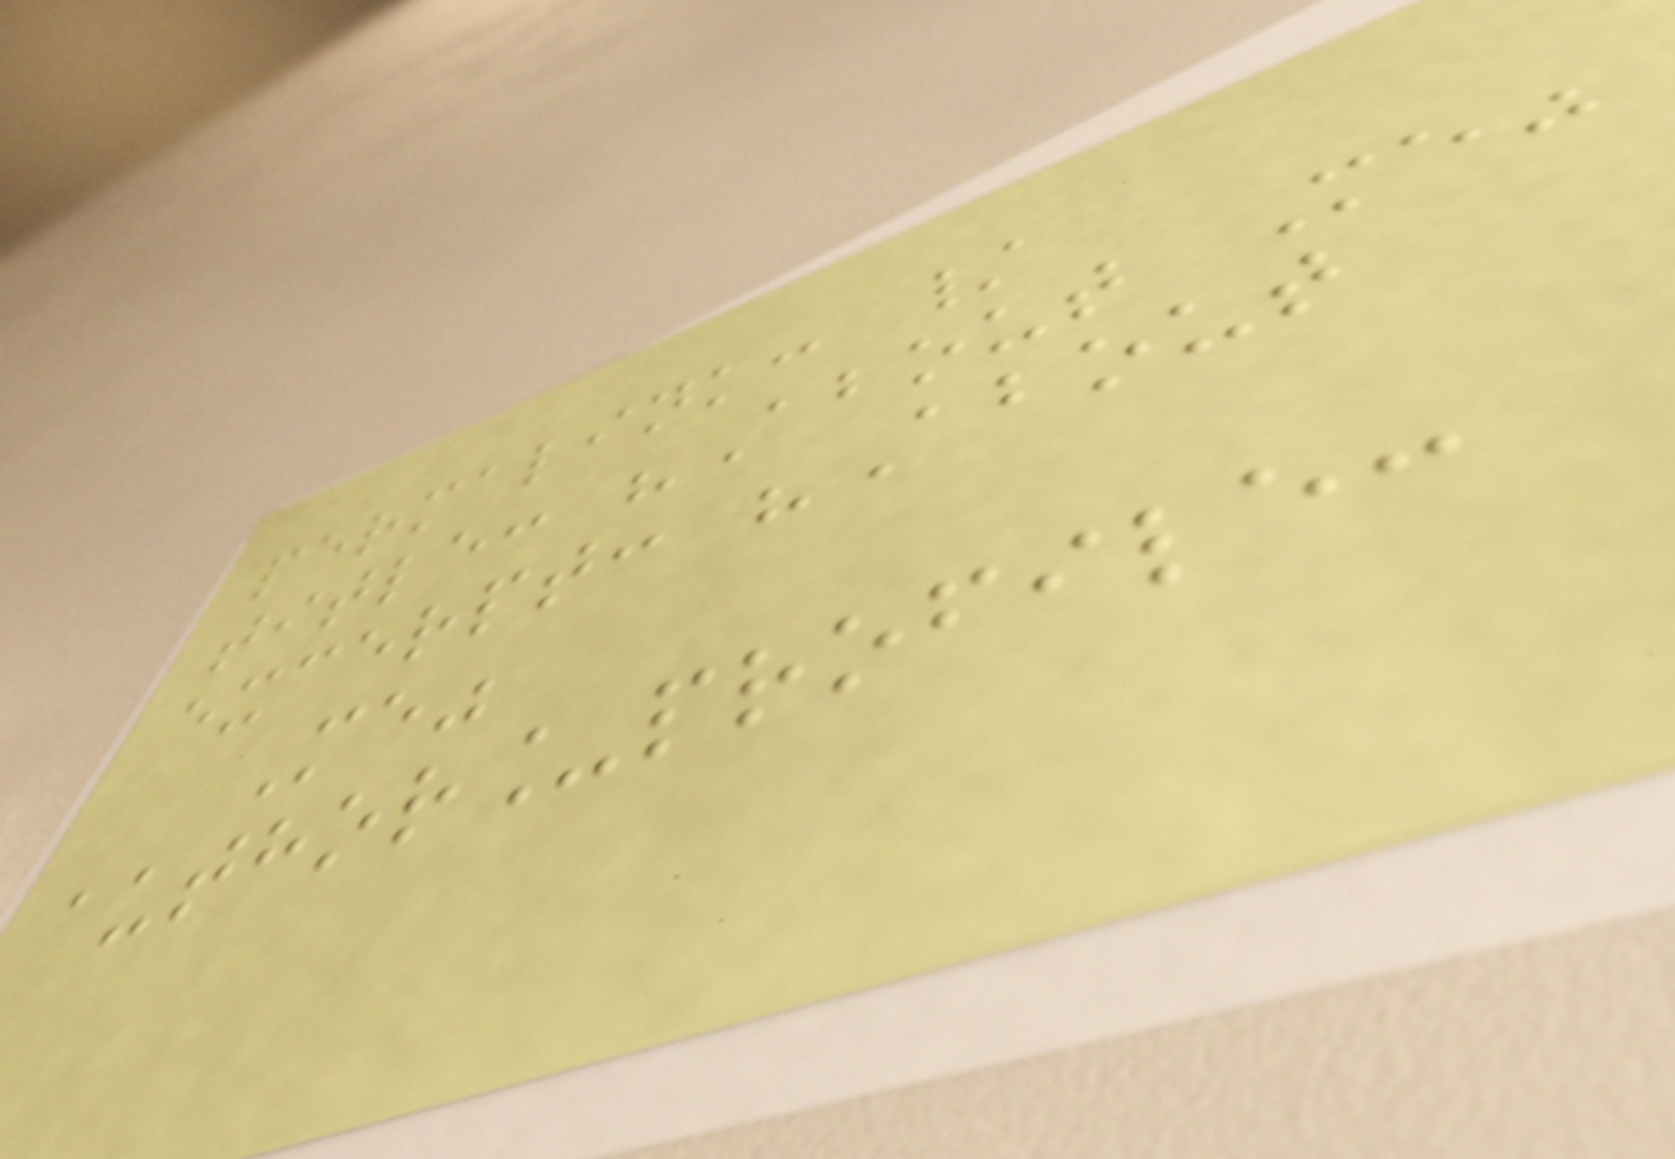permalink: /
title: "About Me"
excerpt: "About
Me"
author_profile:
